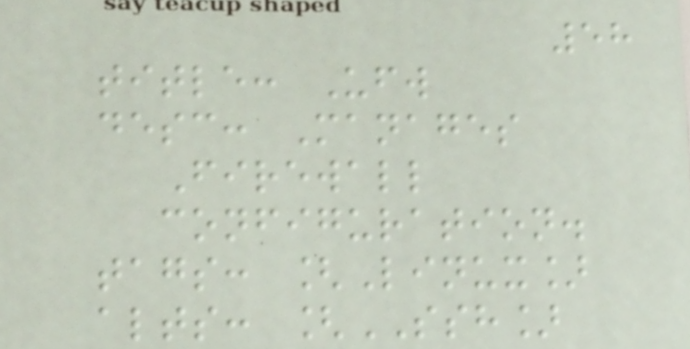58
title: Ufw
desc: Manages
Firewall
configuration.
tags: [Linux]
alts: [SSH]
